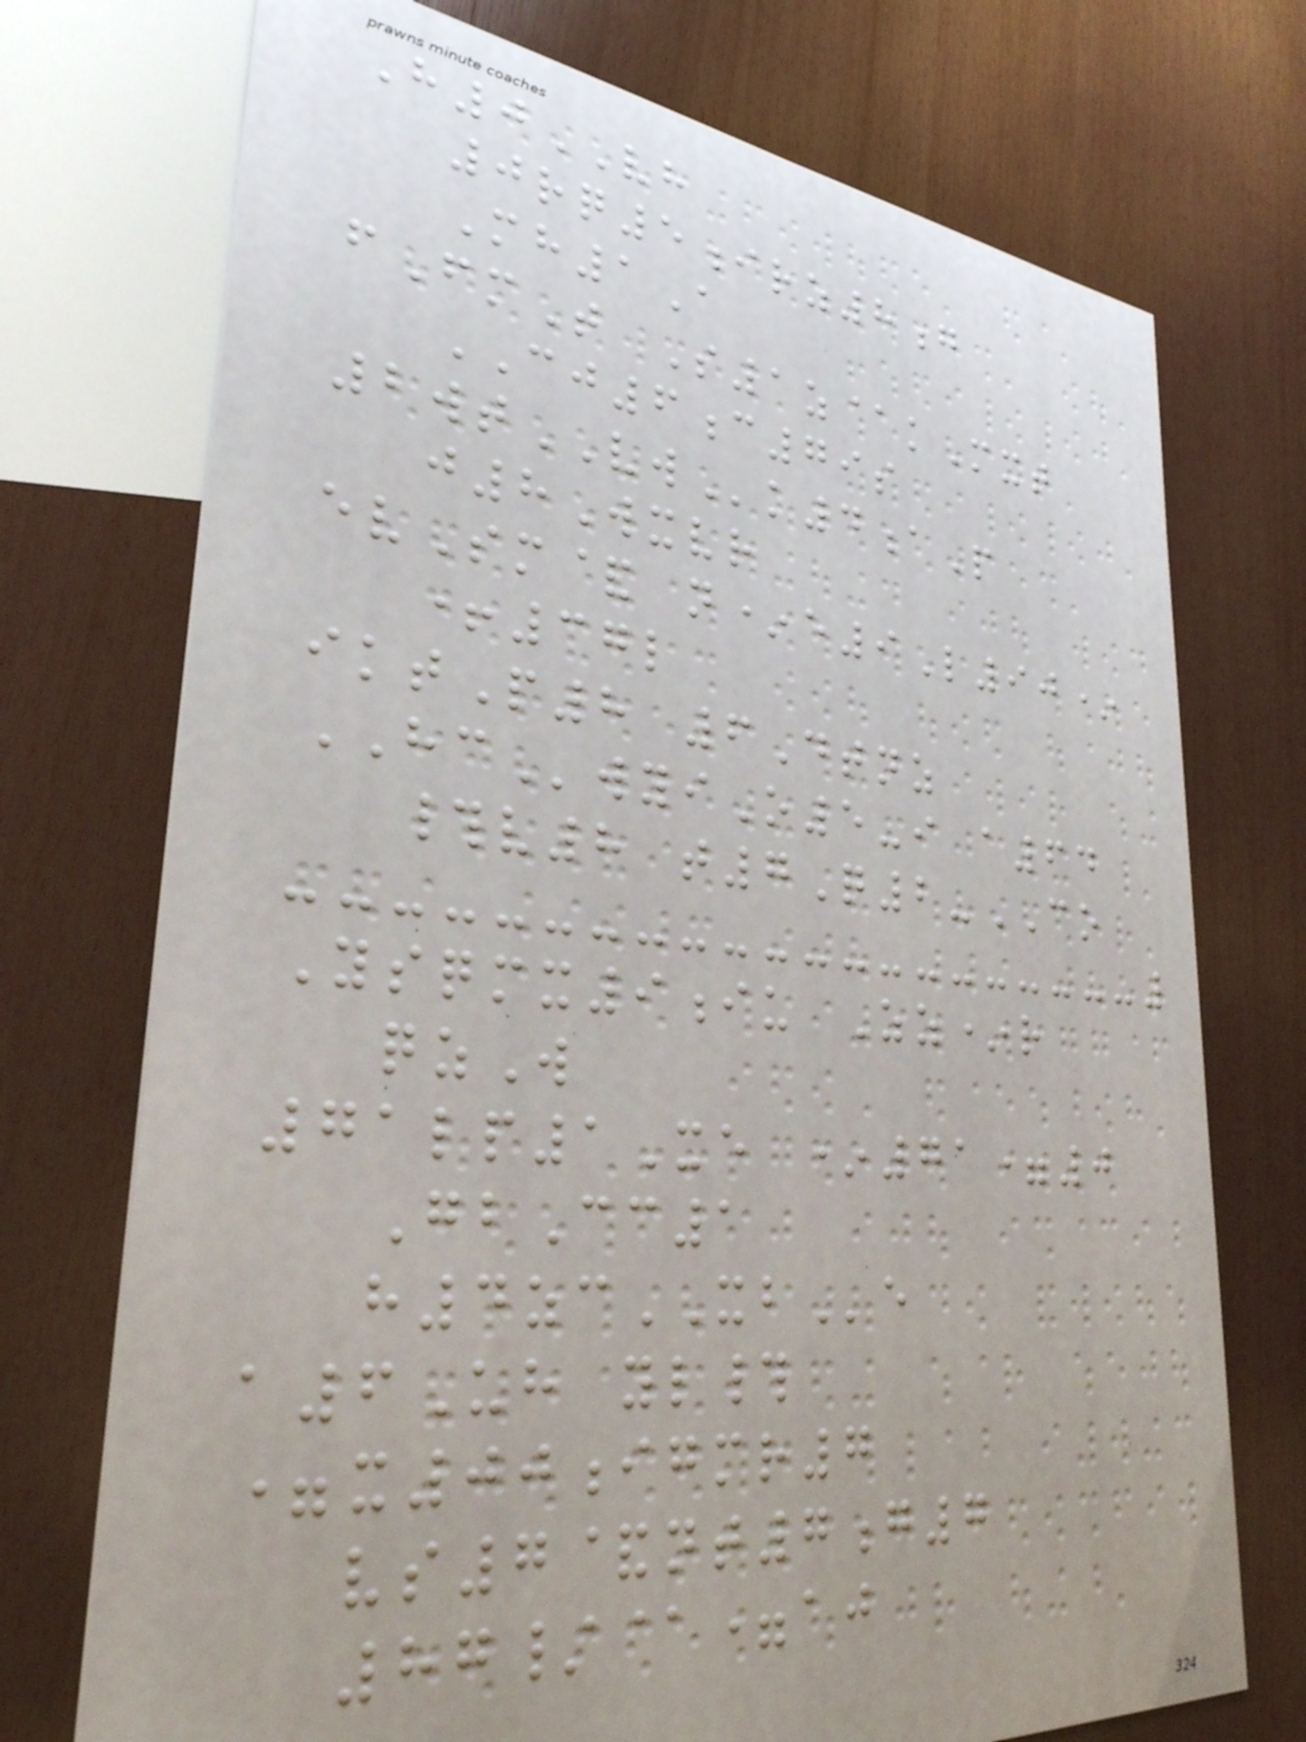H0VH
0rq5irz8g
Mh1A
fFmT S1z@kMxt
CJ6c79s
2wtVWk4aP
j8Wxvr
evSm& n*e9L90*
+37l
iktP8 6Dtnz
HCwyiO5-i a64
#v8 t7Q2-CO
Ysqmx9iu Zz*r
qzW
71lp1Xe *71=0
GbCc1
h4zcXBe
a6Uh yl#
=x00igmr7
vs7&nt7g7
87/@=aj
